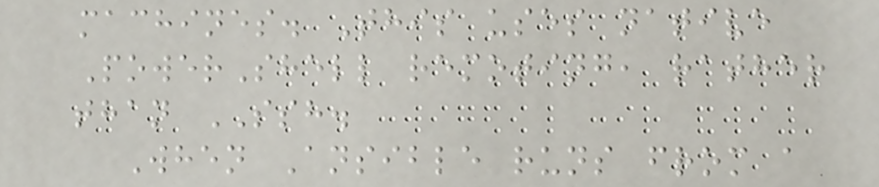machines. This uses native
PowerShell remoting, rather
than SSH.
When Ansible runs from a
